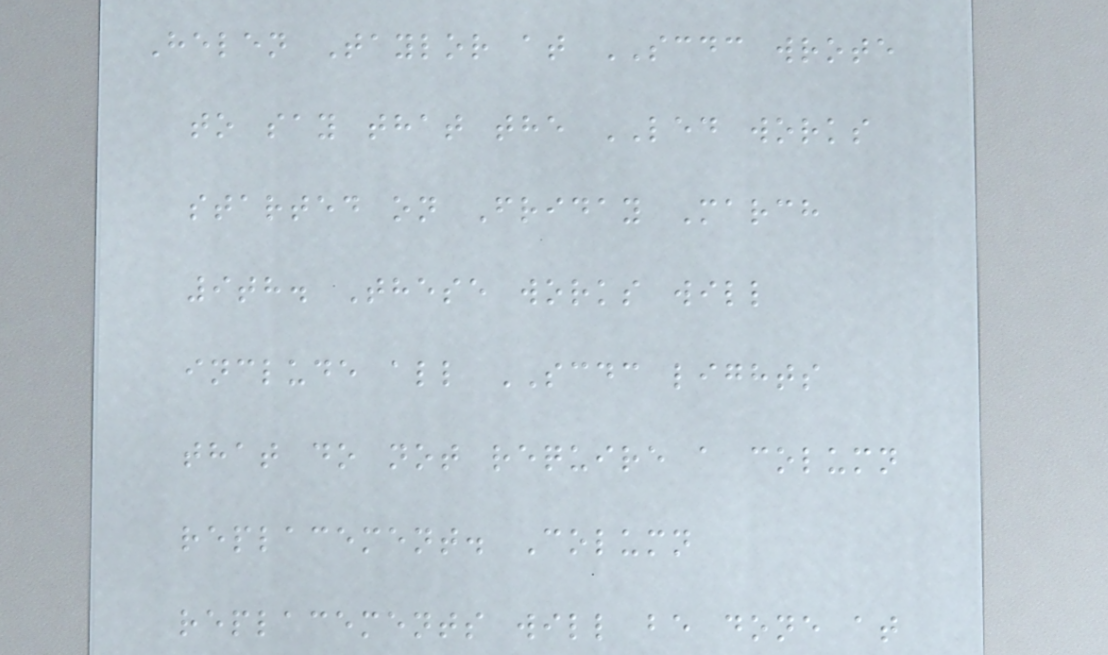Helen Taylor at SCDC wrote
to say that the LED works
started on Friday March
9th. These works will
include all SCDC lights
that do not require a column
replacement. Column
replacements will be done at
